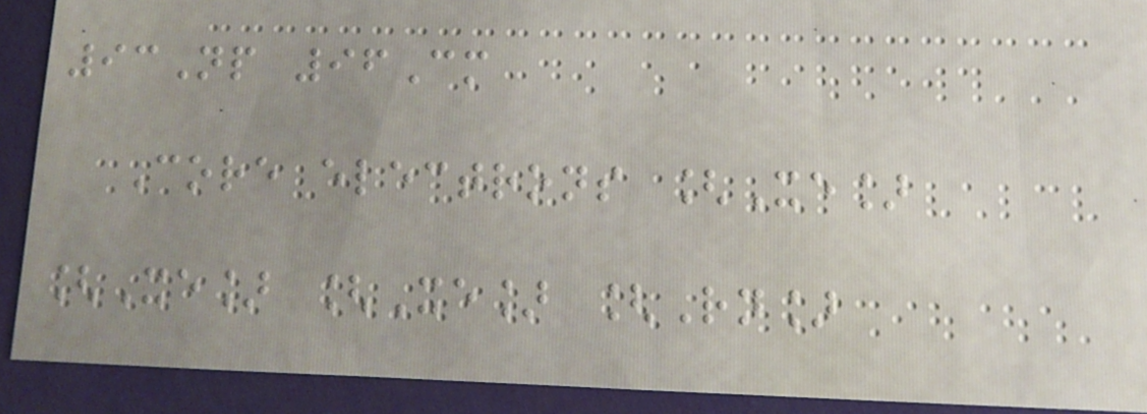93Np 96Cm
Core electrons [Xe]
[Xe] [Xe] [Rn]
